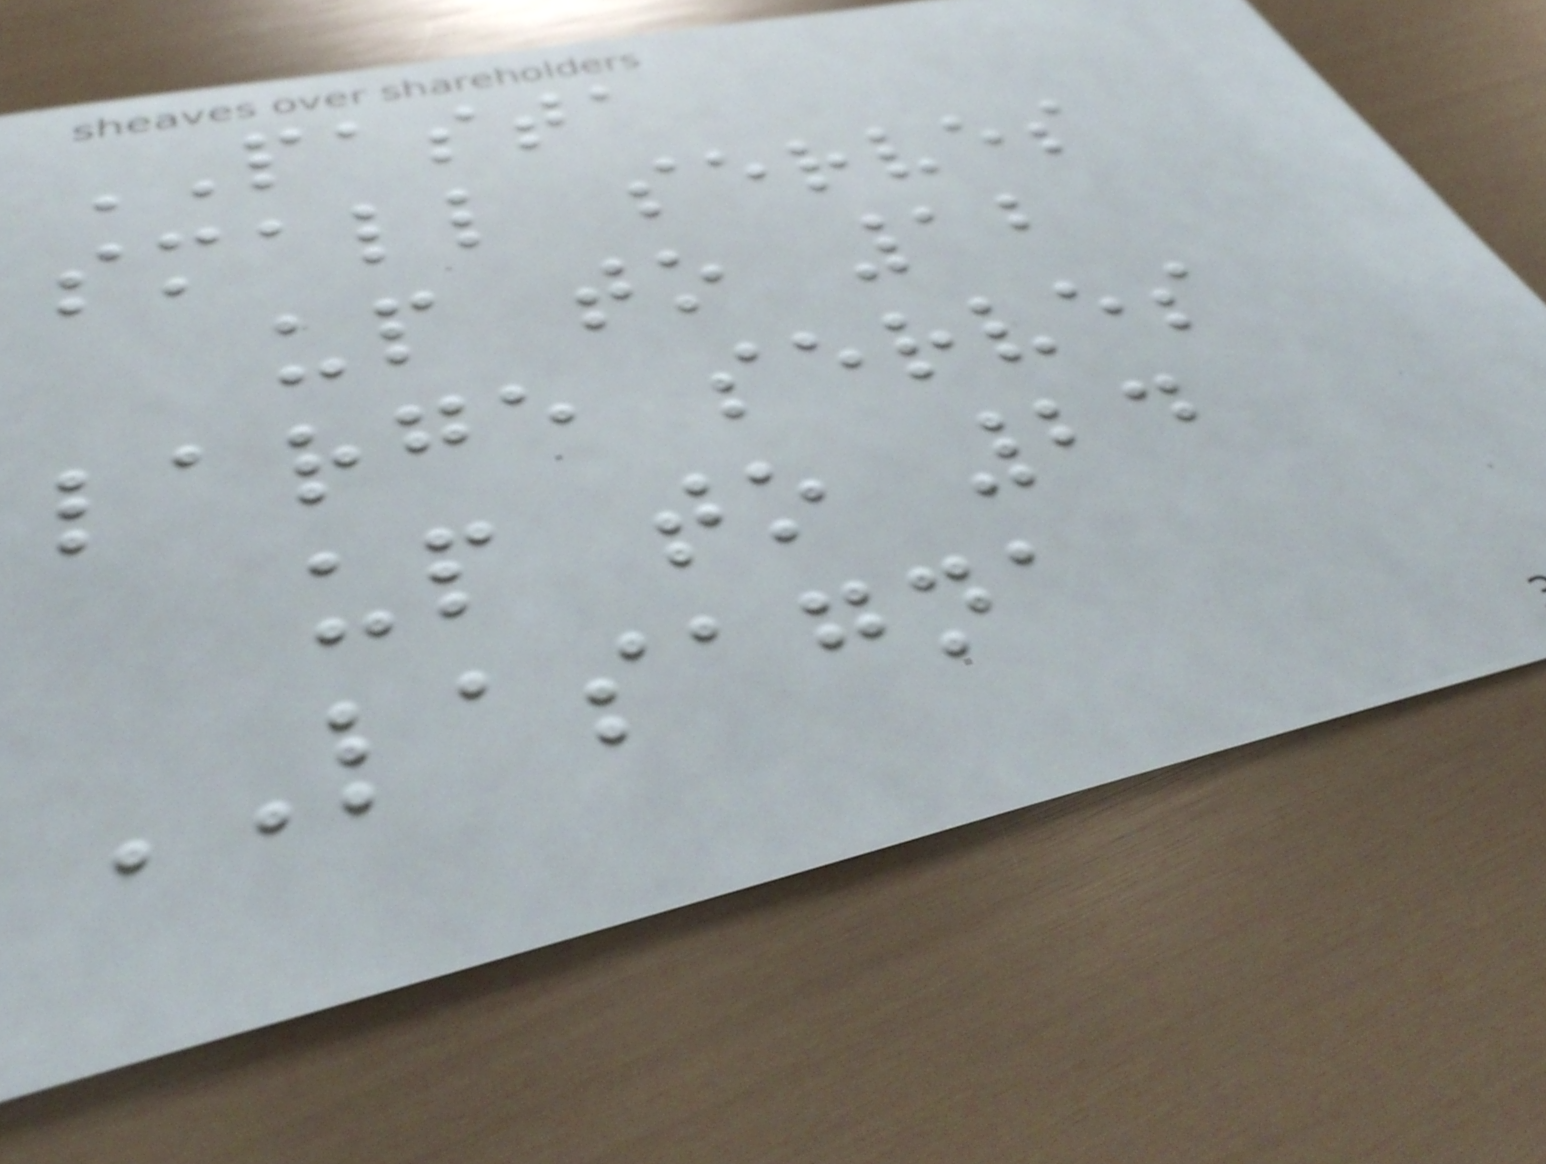PASTA
small serves
up to 12
large serves
up to 24
LASAGNA
